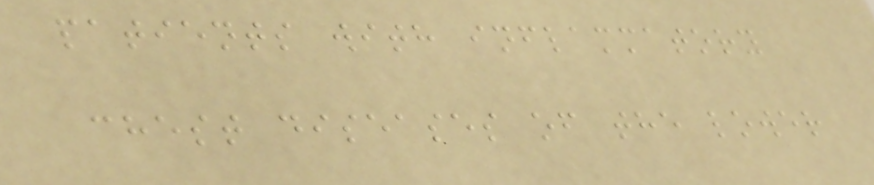patients with inflammatory
chest diseases of the lower
